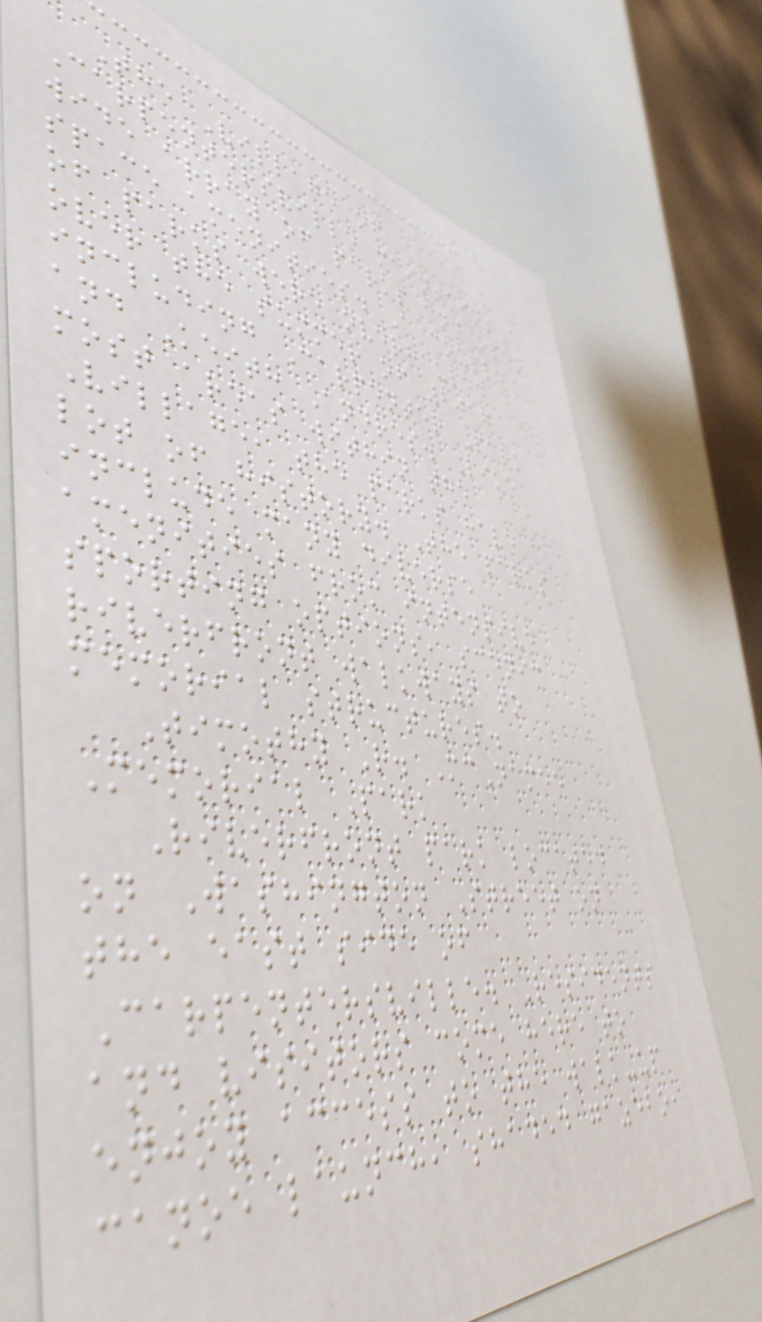The Village of
Carpentersville maintains a
wide array of parks and open
space amenities. A couple
of parks were overhauled
over the summer of 2017
including Carpenter Park
and Keith Andres. Like
most areas within the
Village, the parks have a
lot of history. The parks
include many diverse
amenities from intensive
sporting options, scenic
riverfront walkways to
memorial structures.
Timothy R. McNamee
Memorial Park
Riverfront park located
on Washington Street on
the east side of
Carpentersville. Residents
and visitors come here to
enjoy access to the walk-up
canoe launch, shaded gazebo,
